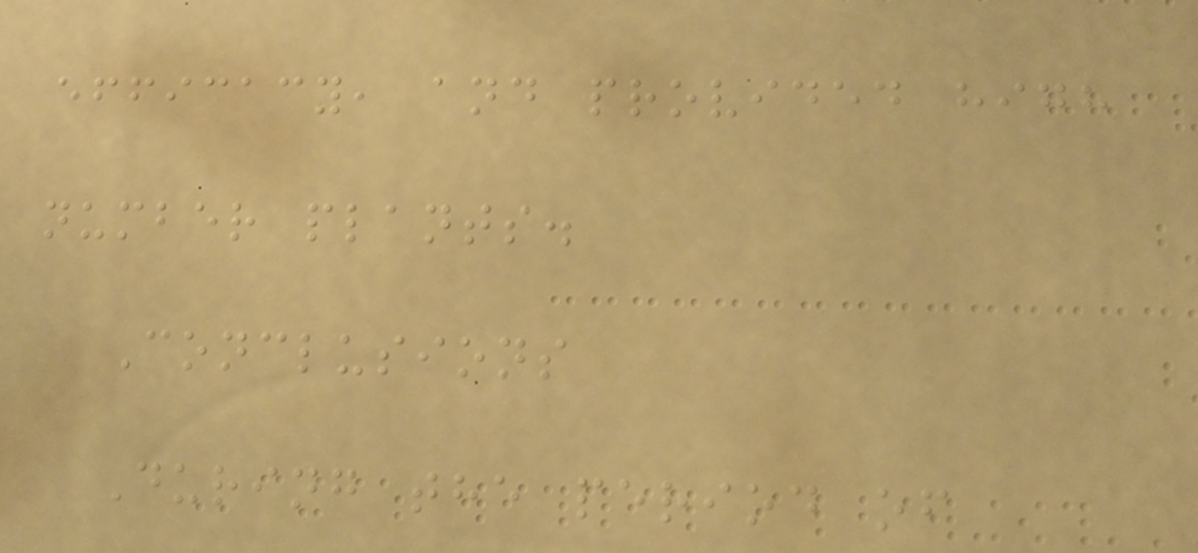efficacy, and provided high
number plants.
Conclusions
During the period of
